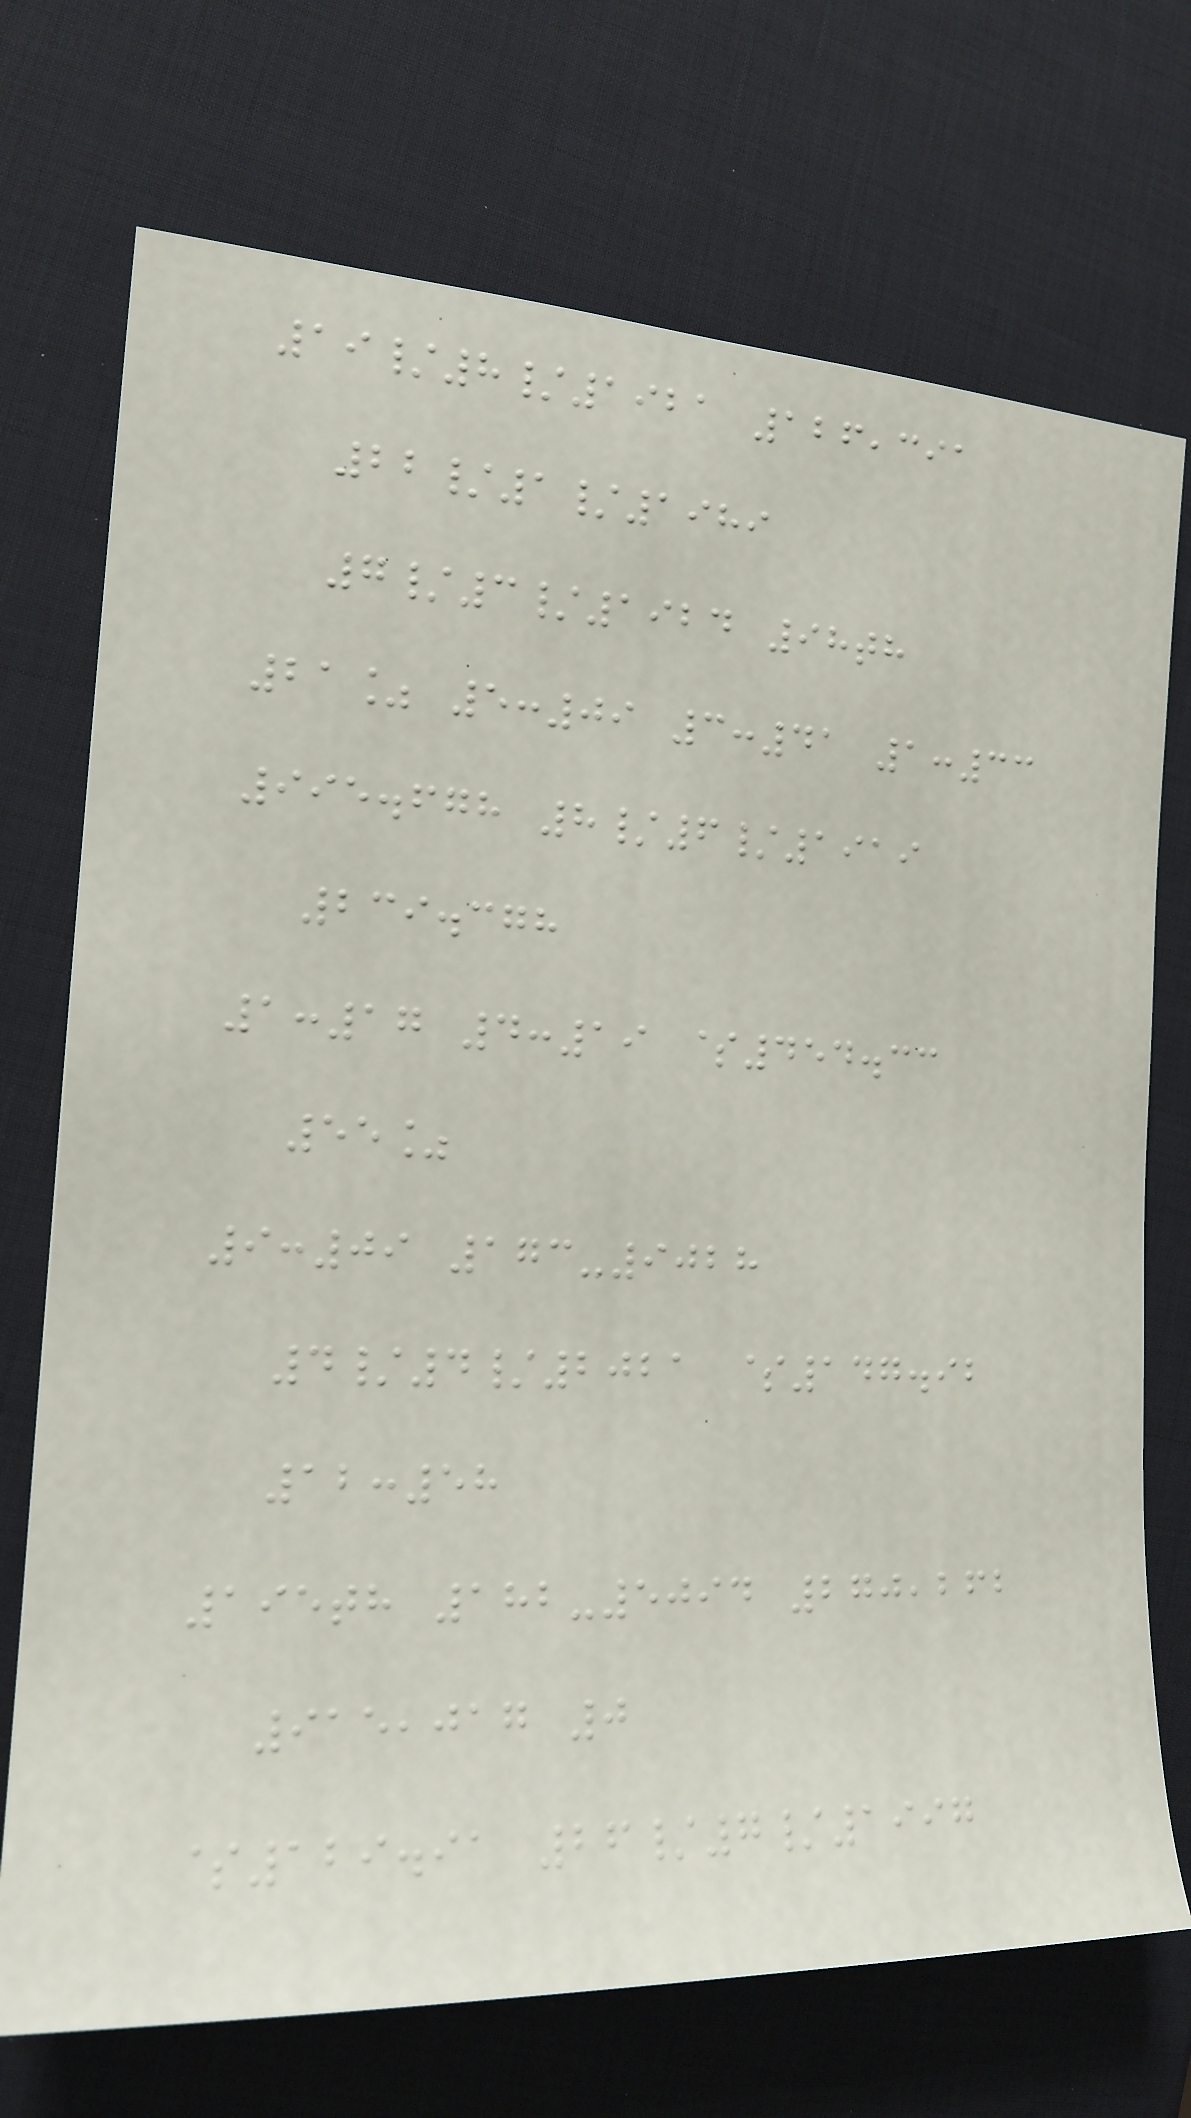19/8/1921 126,391
22/1/1989
7/3/1924 98th
21% 5:09 3:41 1:33
995.678 8/6/1919
239.378
1:17 4:19 $454.33
55%
9:09 173-9028
4/4/2021 $147.92
12:58
195th 182-5094 270,262
915,017 0
$129.91 26/7/1997
